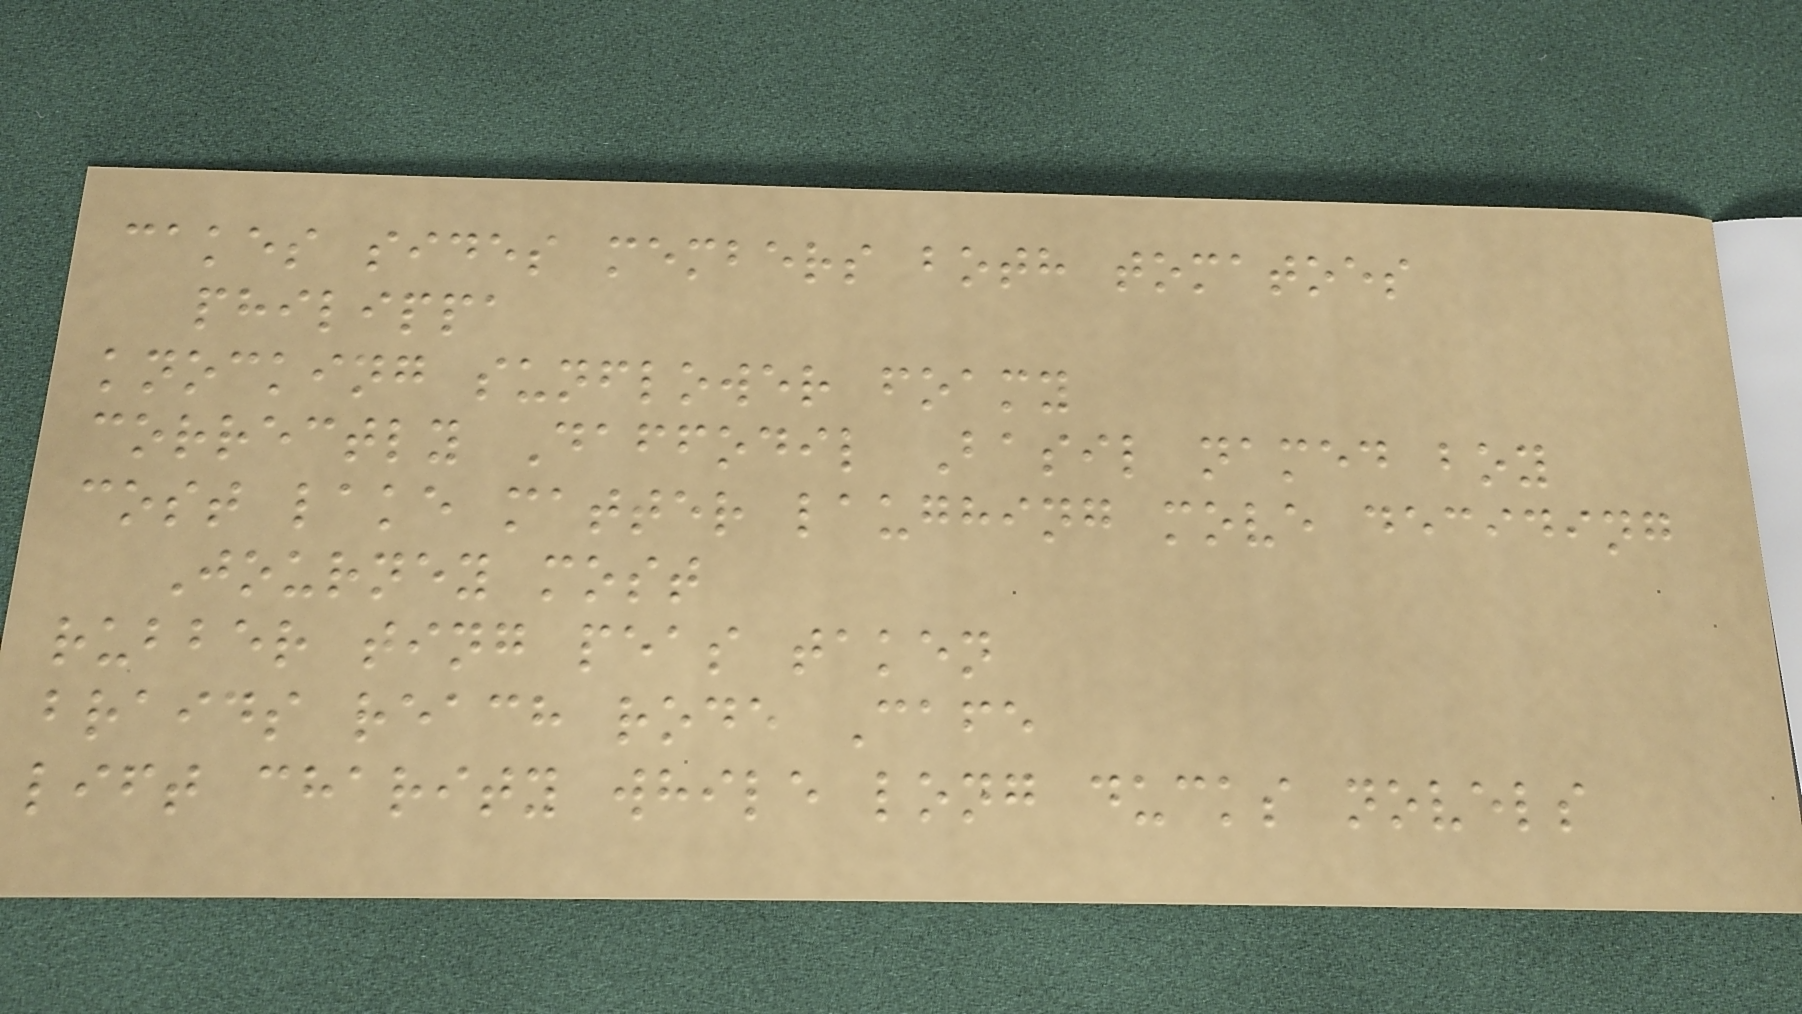cakes sides members both tomatoes
philippa
knocking sunflower foamy
correctly Daffodil Basil named boy
cost lake matter laughing move deciding
Journey most
rubber ting peas taken
braids reach rode Cafe
lift charity while long ducks novels
